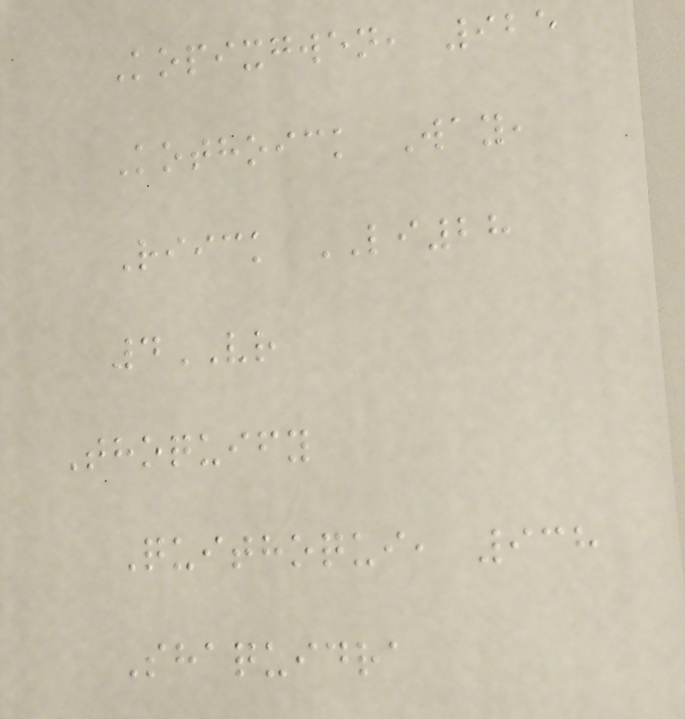Kopixgwen, 925
Kothoick Way,
Riick LI28
4VR
Thoquify
Quithoqui, 938
Shaquidra
